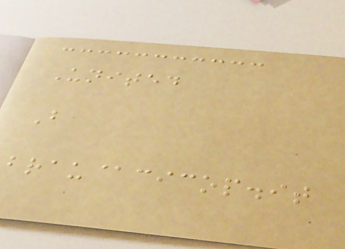United
B
brau@cicop.it
